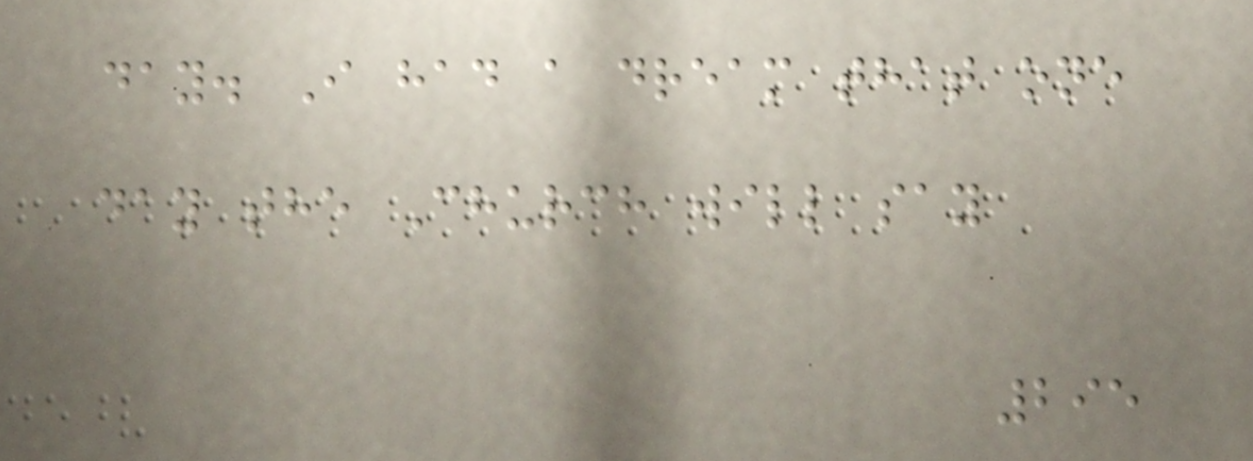day. I had a dream that one
day the Church will say
295
